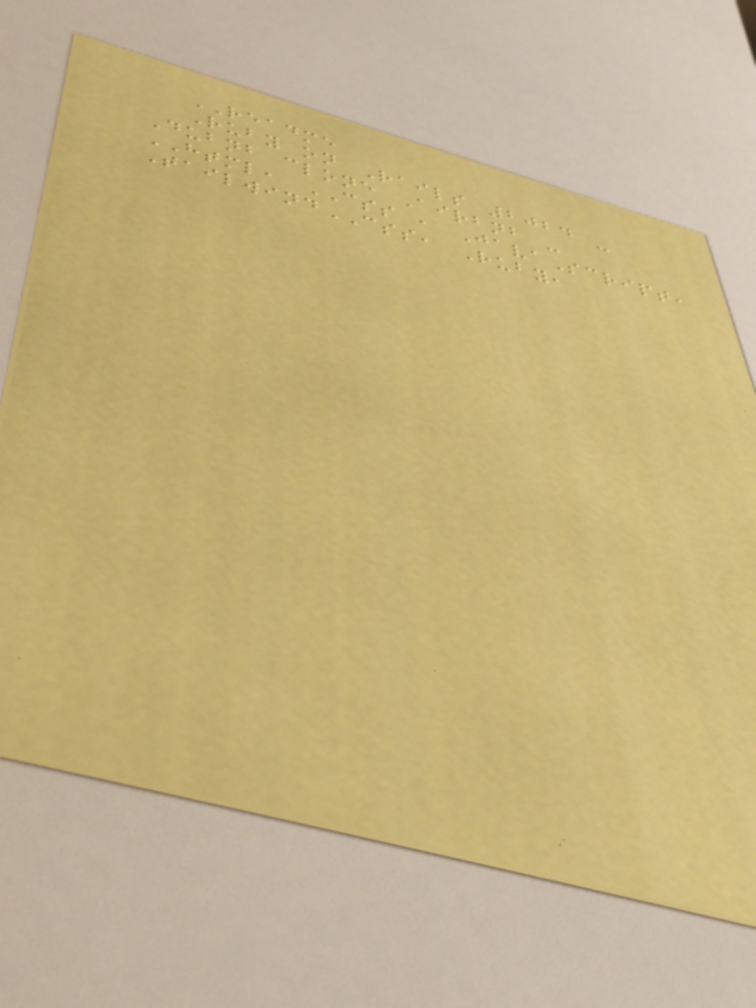README
Ruby on Rails 2024 -
Dubnb clone Airbnb -
HTML, CSS , JavaScript,
TailwindCSS, Ruby,
